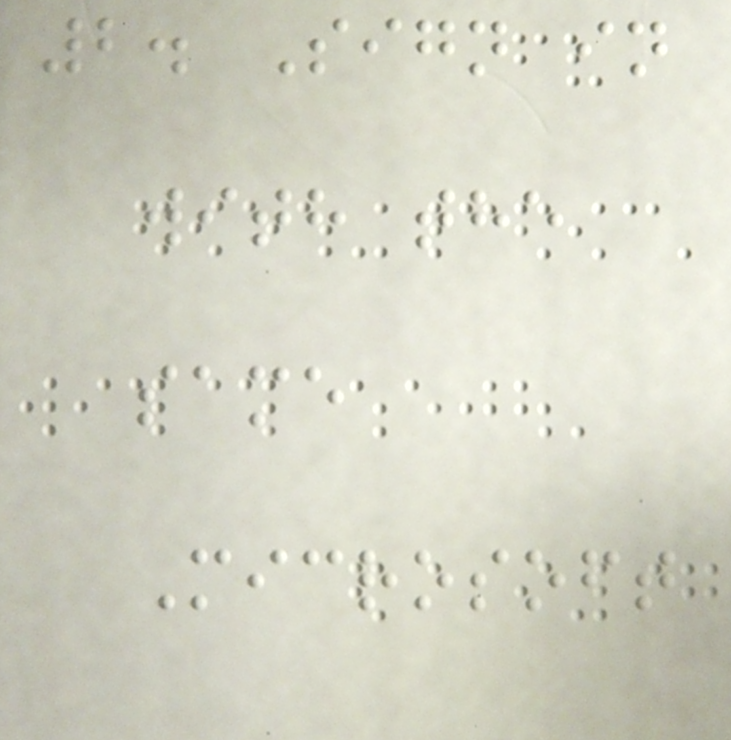2. Sign in
with the
same
Microsoft
